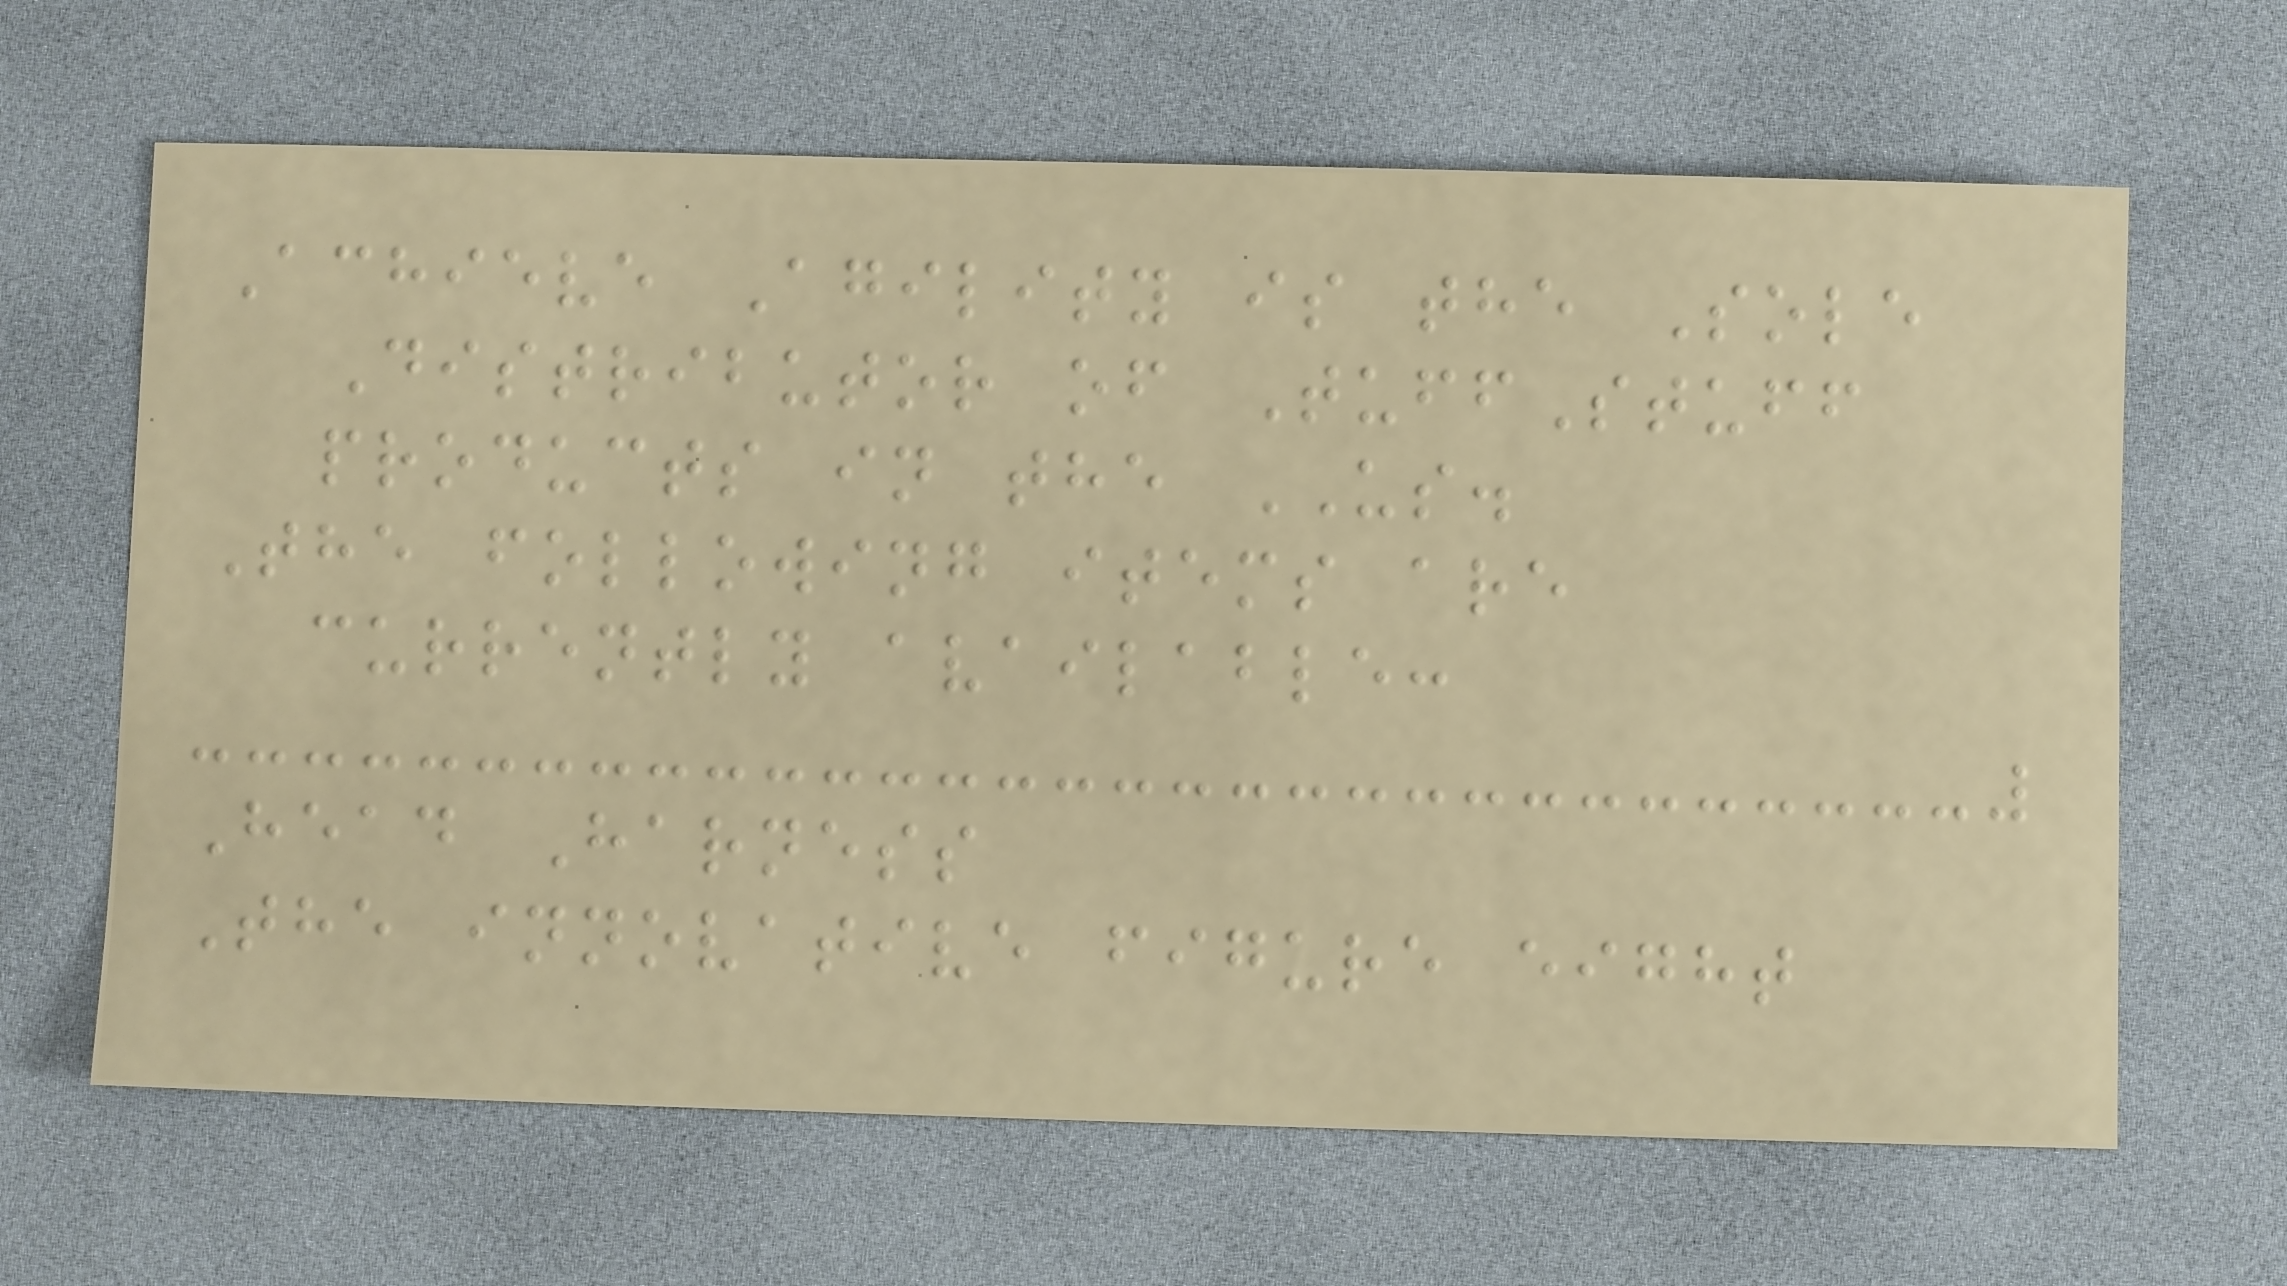Achieve Agility is the Sole
Distributor of TuffStuff
products in the US.
The following items are
currently available:
Head Harness
The innovative figure eight
